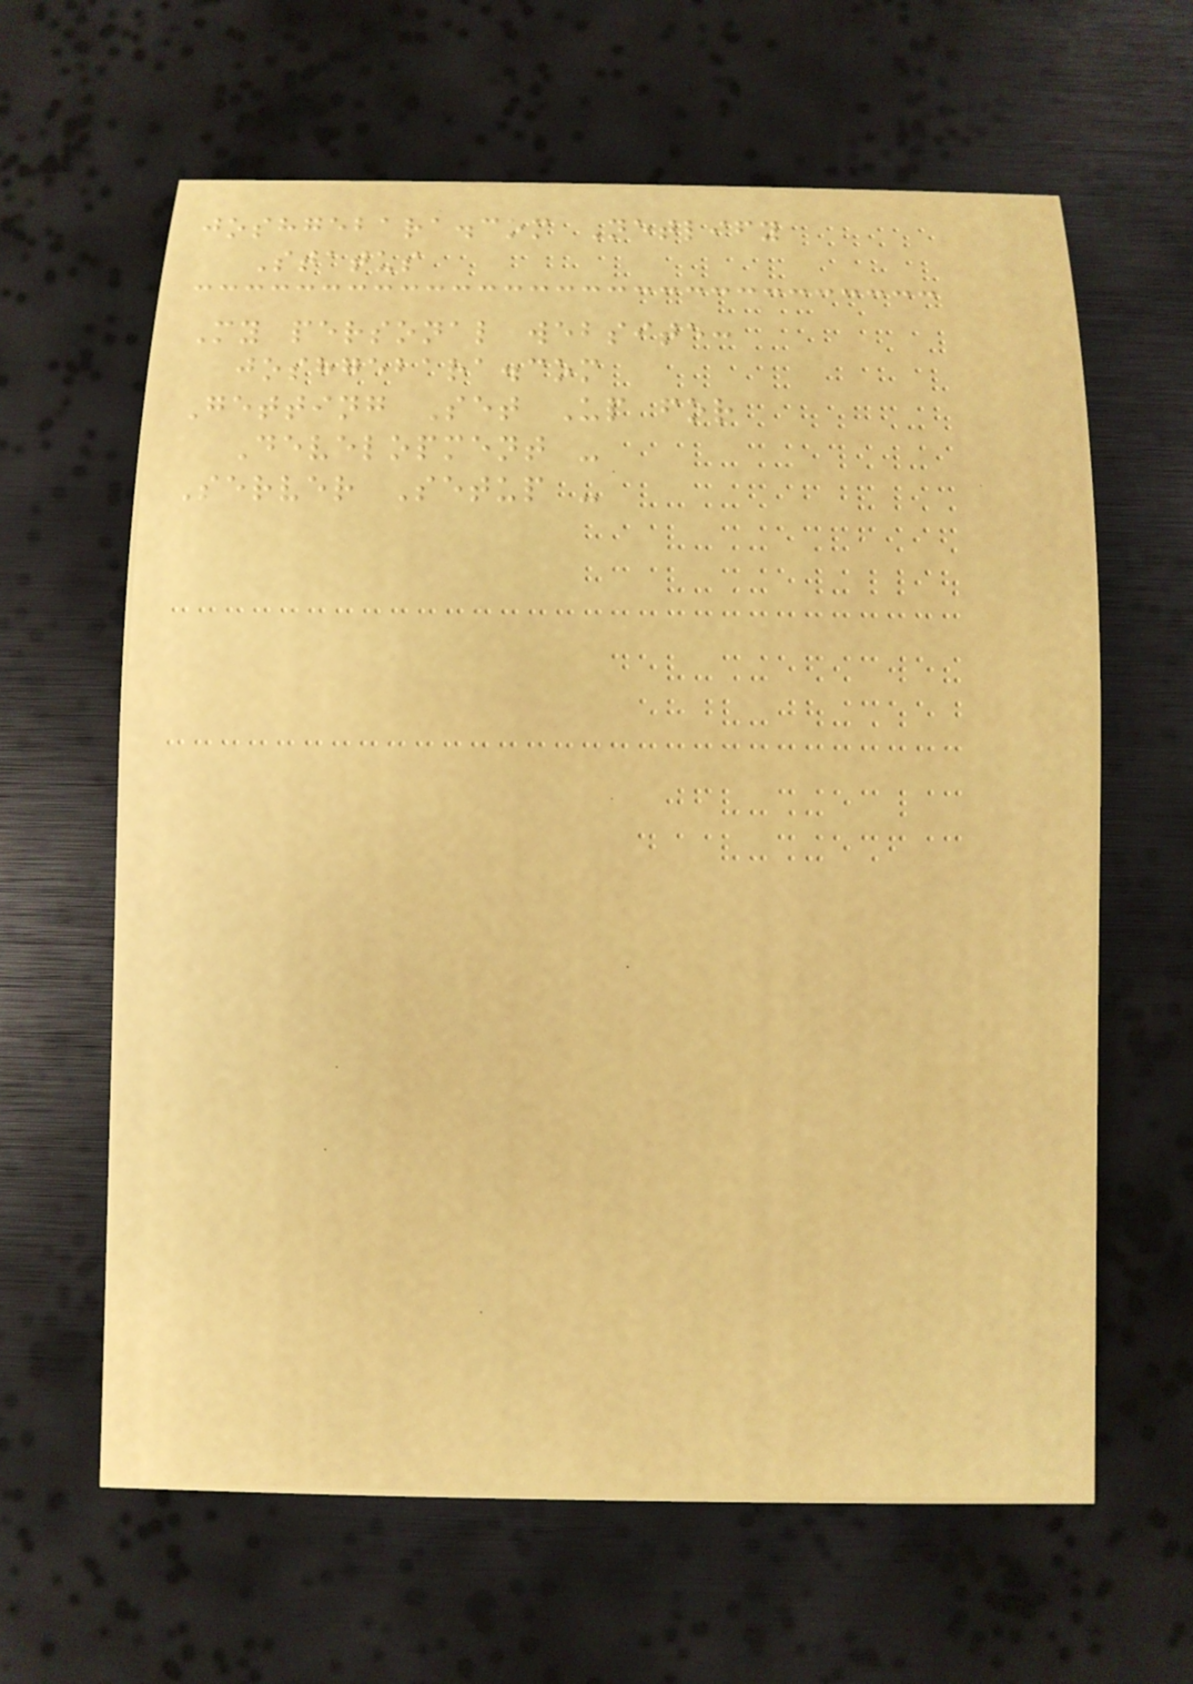joshgebara.com Netlify
Status
My personal website:
joshgebara.com
Getting Set Up for
Development -
Server Setup -
